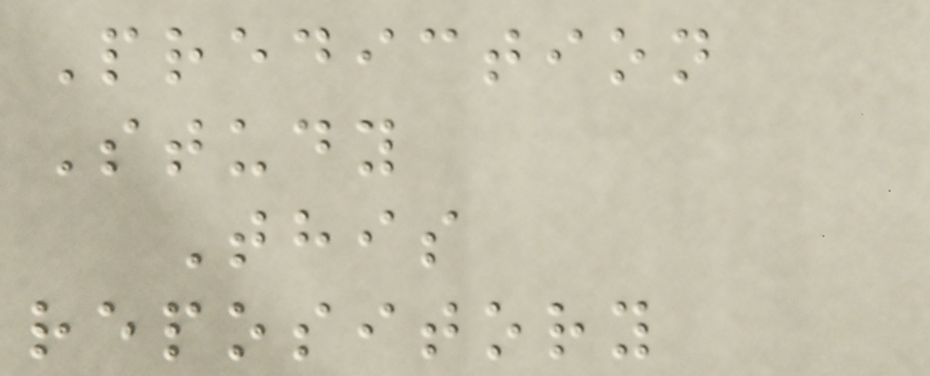Prediction
Study
This
repository
